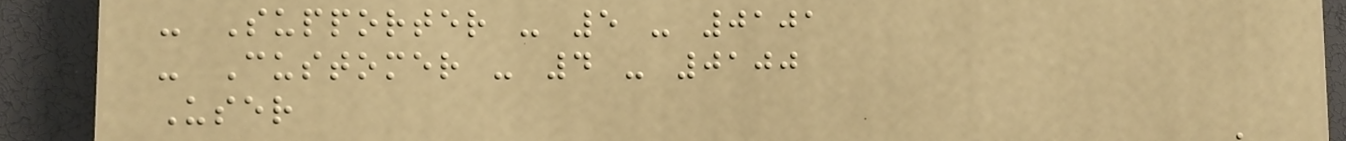- Supporter - 5 - 0101
- Customer - 4 - 0100
User
